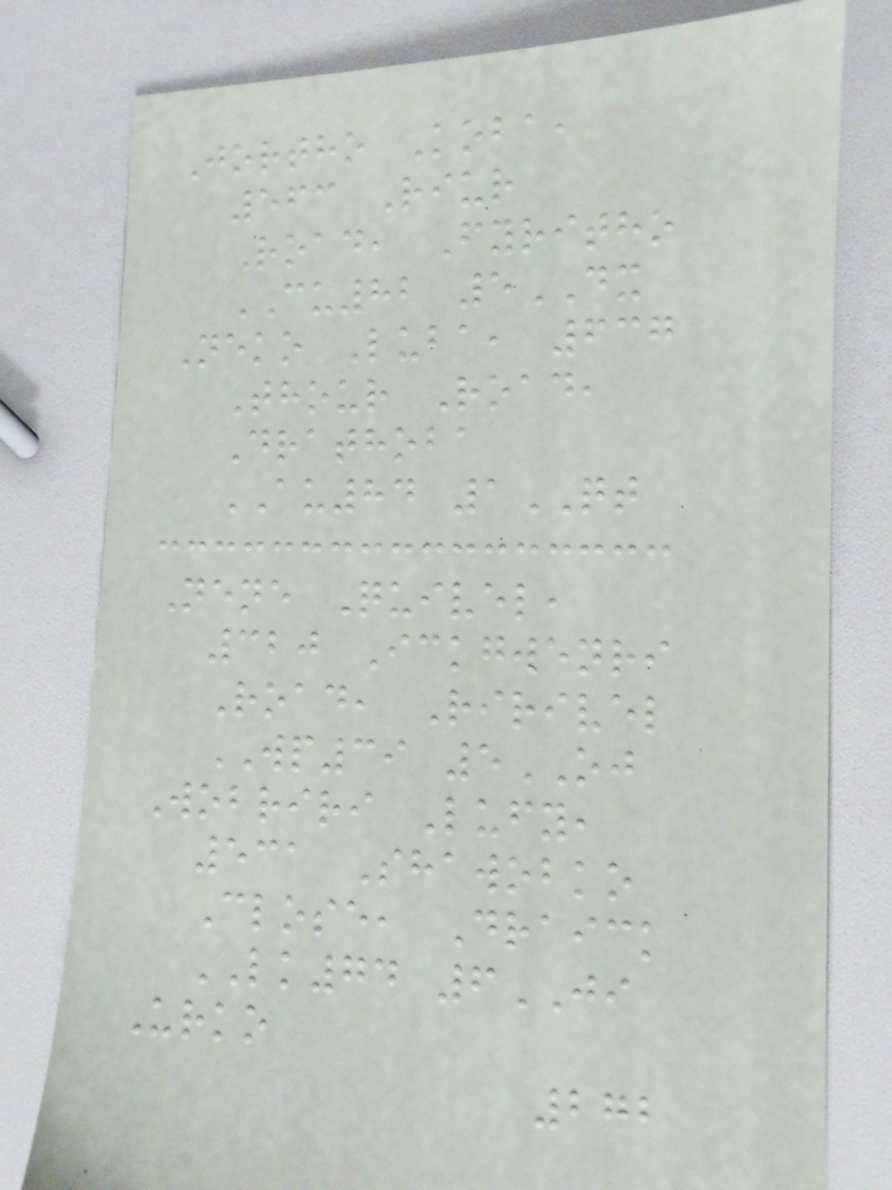Jortho Koba,
563 Riur
Road, Fyritho
CU82 5DX
Neko Luba, 637
Thour Road,
Drathoba
AU84 1QT
Nene Quivel,
320 Ickgwenri
Road, Ririvel
WP39 5OJ
Wobriri Lufy,
531 Shawobko
Close, Draick
LK74 6JI
Urko
272
